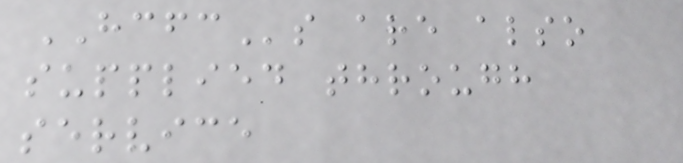HCFCs are also
supplied through
service
